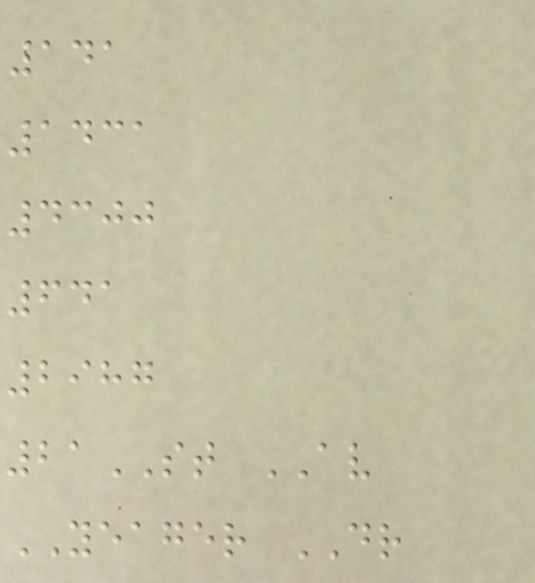141
1431
4300
641
2987
21ST AV
YEAGER DR
